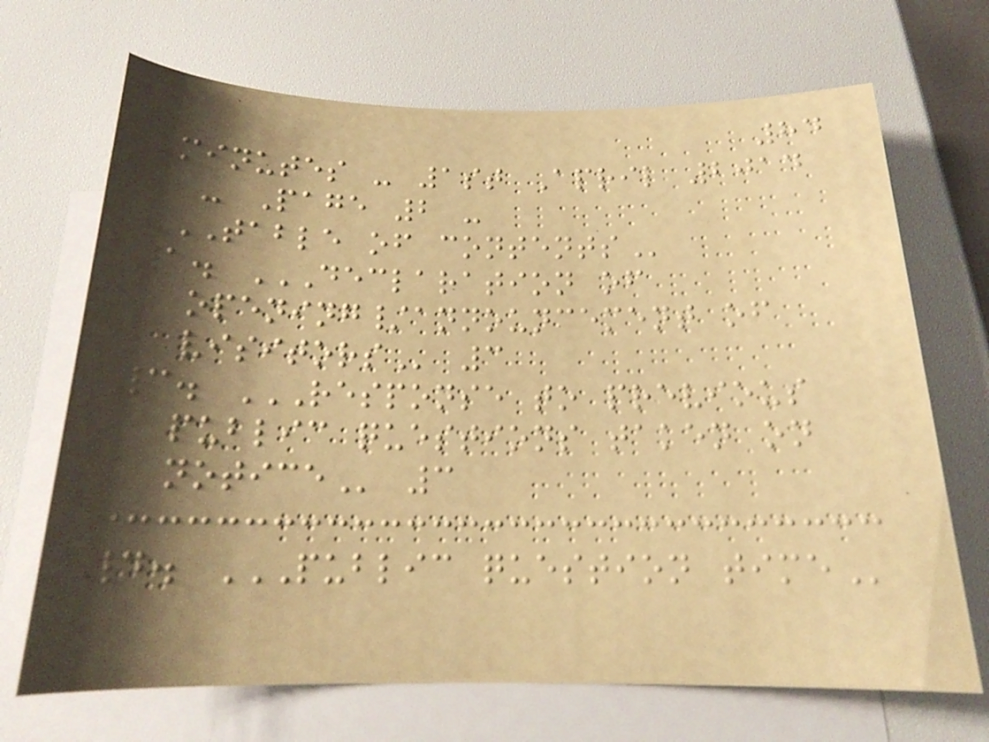84
Minutes - 1st April 2014
- Page 2 -
TABLE OF CONTENTS
1. DECLARATION OF
OPENING/ANNOUNCEMENT OF
VISITORS 3
3. RESPONSE TO PREVIOUS
PUBLIC QUESTIONS TAKEN ON
NOTICE 3
4. PUBLIC QUESTION TIME
